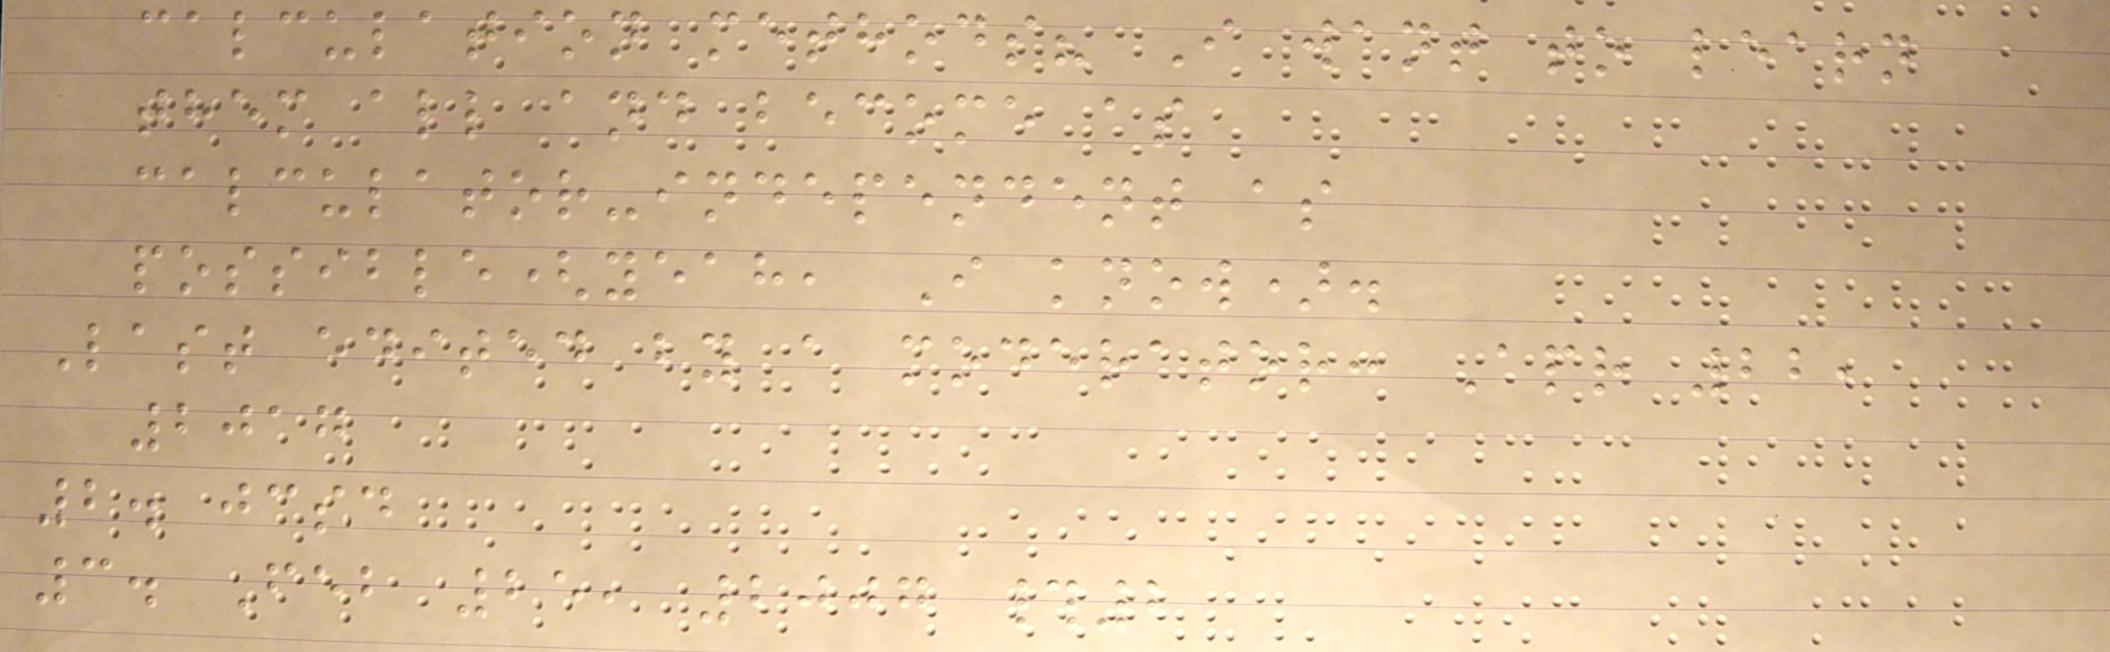calculation methods? I want to learn
them all and become as
calculator-independent as
possible(yeah, I know).
Last edited by a moderator: Apr 22,
2017
2. jcsd
3. Feb 25, 2007 #2
